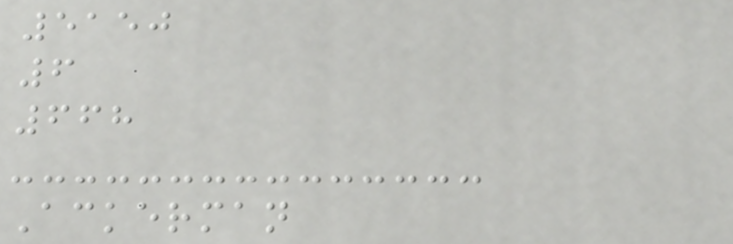5150
6
668
Ackerman
